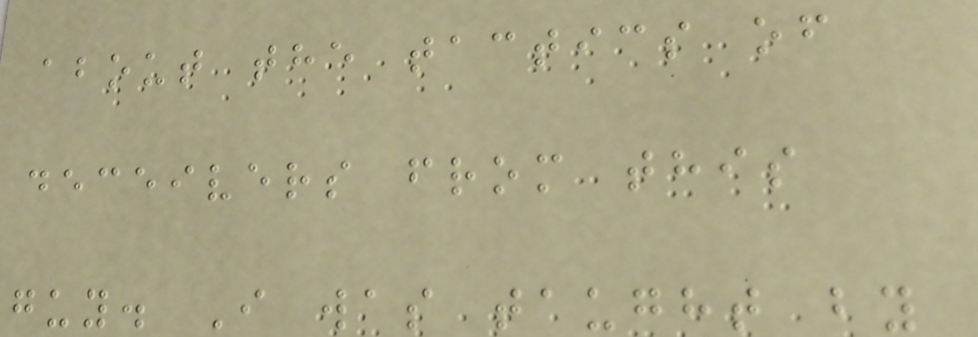about the tactics of
deceivers from this
guy. I was taught by
